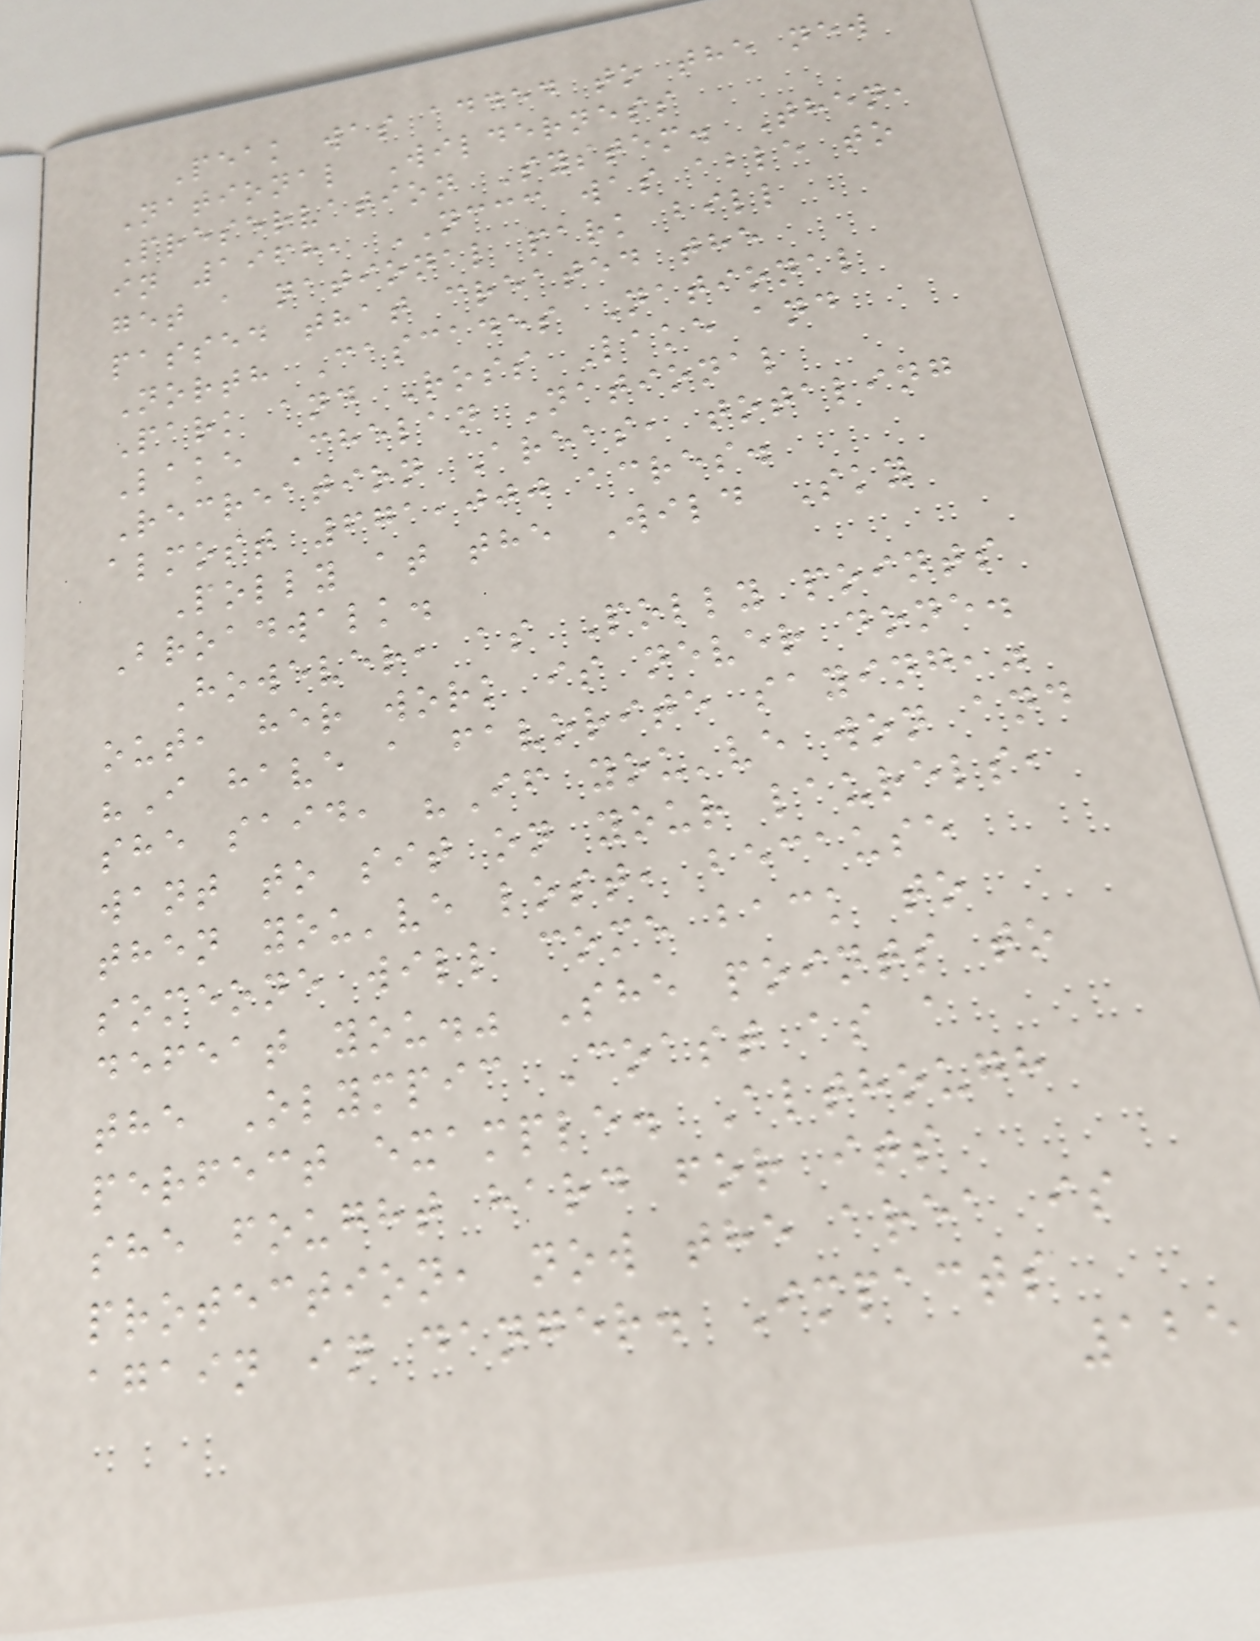Peak was added to the new
National Wilderness
Preservation System. Then,
in 1968, NCCC was able to
get a national park bill
passed that created the
North Cascades National
Park and Ross Lake and
Lake Chelan National
Recreation Areas, totaling
almost 671,000 acres.
Polly at the Wild Sky
Broadwalk.
However, as Polly points
out, her work is never done.
"I have a favorite saying,"
she said, "If you've won and
want to sit on your laurels,
then you've lost, because
someone will come back to
defeat you." She points to
the Olympic Coast as a
perfect example. Although
she fought hard for its
protection, now the area is
again in danger. Impacts
125
